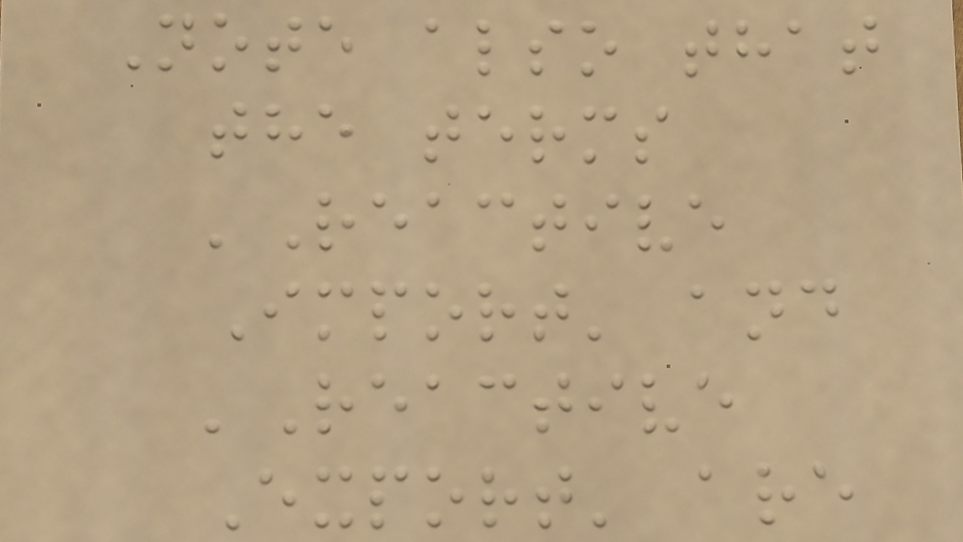Note also that
the terms
'Reactive
Import' and
'Reactive
Export' are
